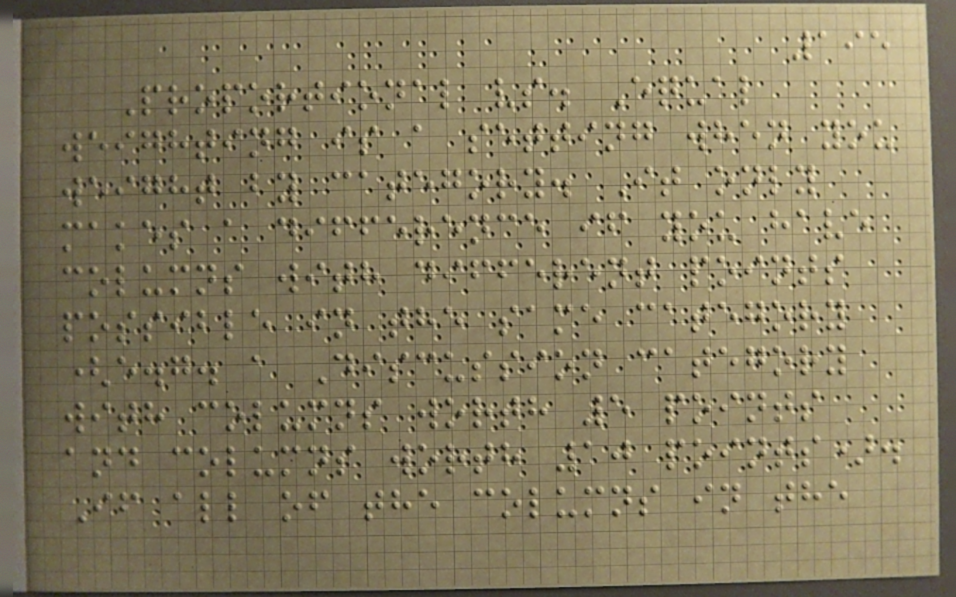195
Proportional vs. Equal
weighting is a setting when you
weight by category. It only
makes a difference if you have
columns with different points
possible in the same category
(e.g. a Discussion category
with columns worth 5 points
and columns worth 10 points).
If all of the columns in the
